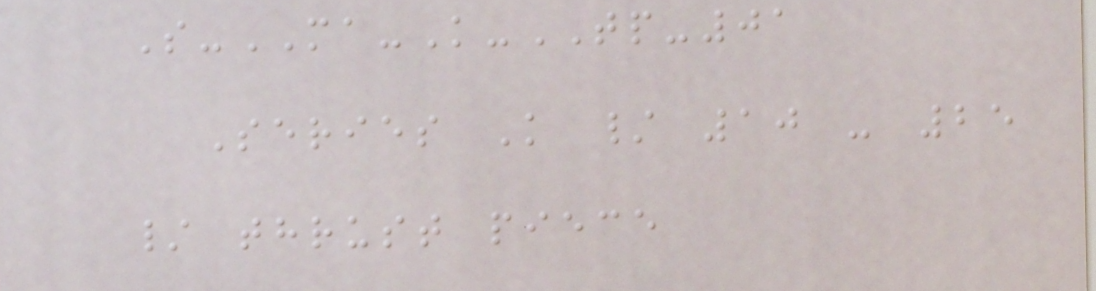S-MA-K-TP-01
Series K / 10 - 25
/ thrust piece
